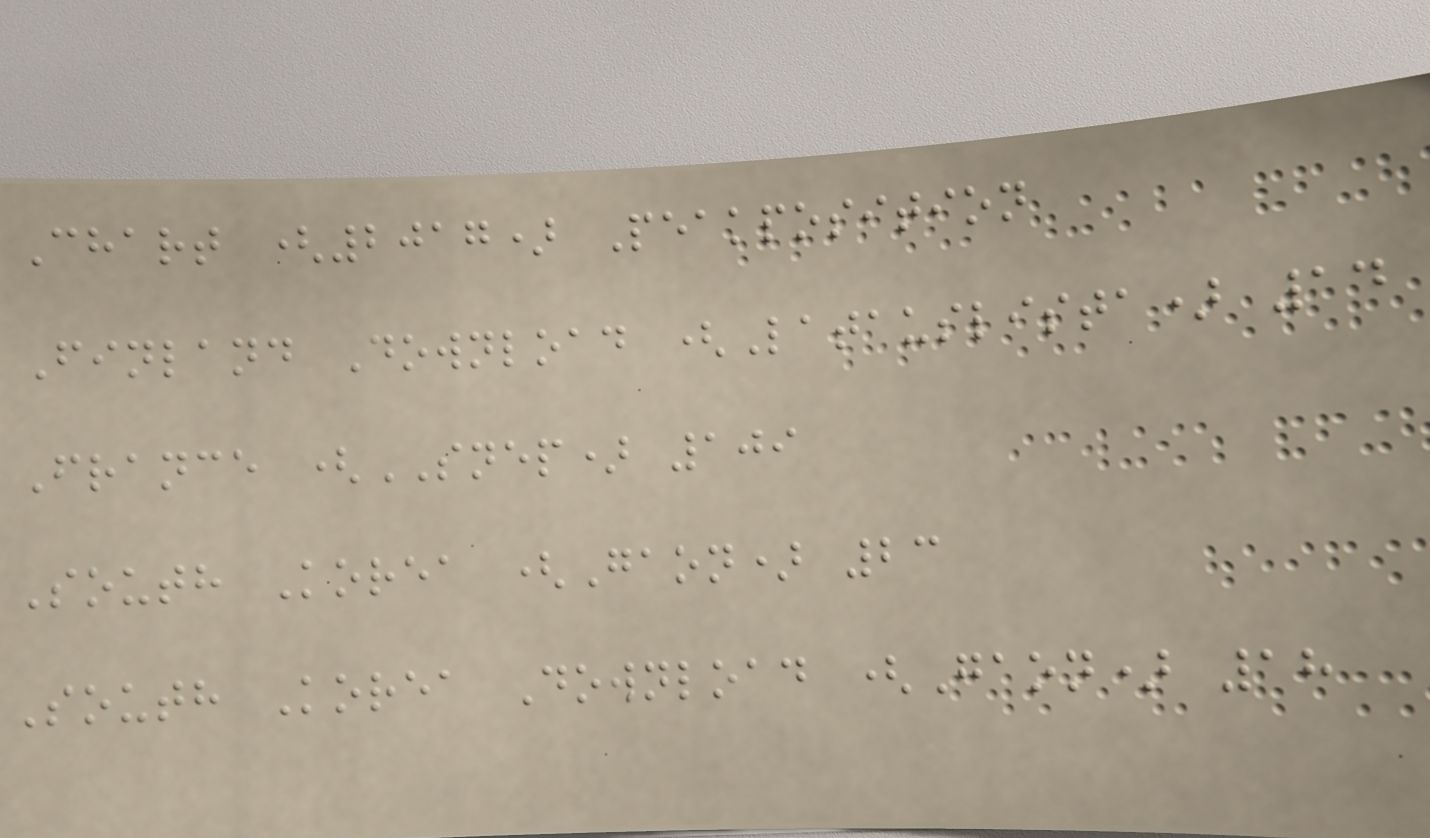Chart (2017) Peakposition
Finland Download (Latauslista) 14
France (SNEP) 109
South Korea (Gaon) 23
South Korea Download (Gaon) 18
